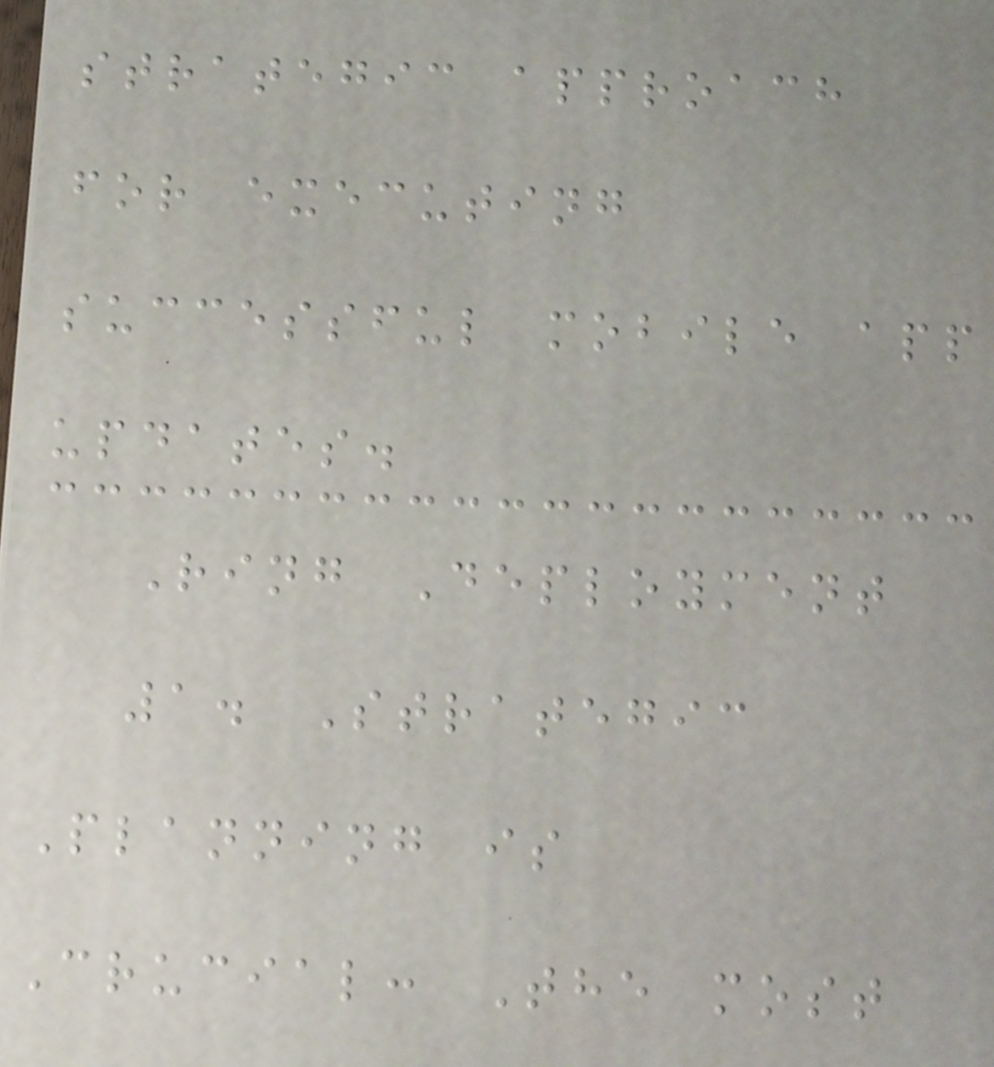strategic approach
for executing
successful mobile app
updates.
Ring Deployment
1. Strategic
Planning is
Crucial: The most
